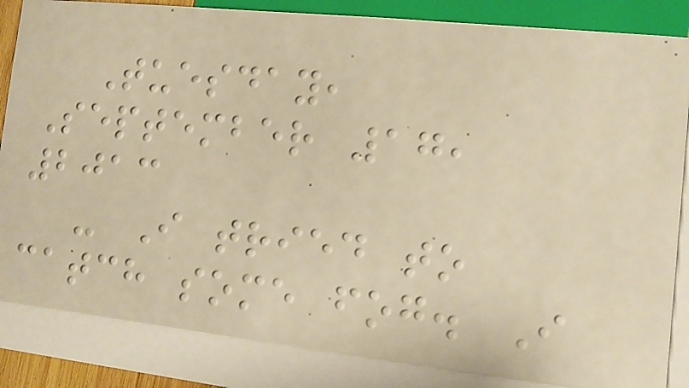Tuesday,
September 17,
2013
- I tried to
catch some fog. I
